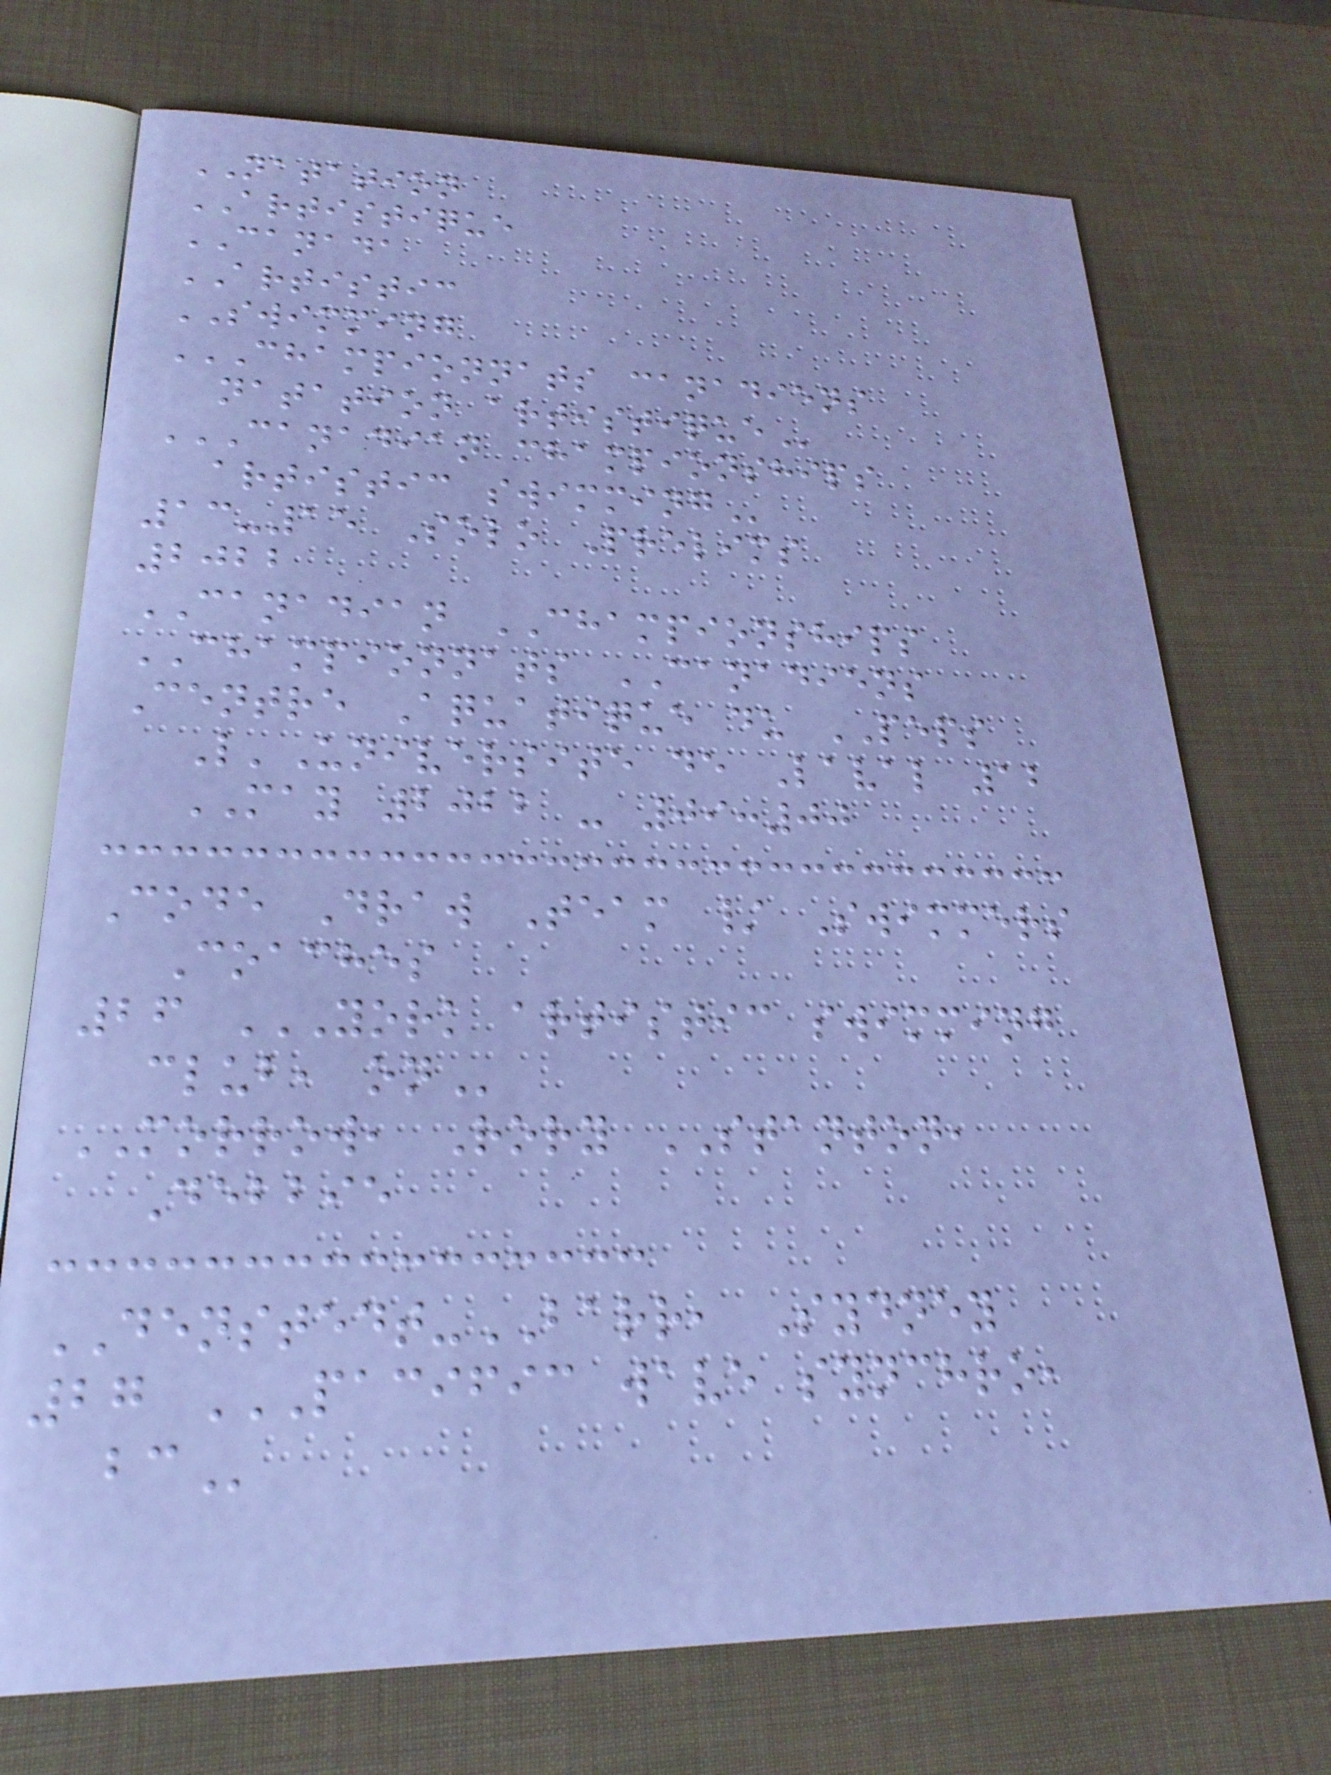NATATION
ARTISTIQUE
CANADA
ARTISTIC
SWIMMING
CHAMPIONNATS CANADIENS
NATATION ARTISTIQUE
CANADIAN CHAMPIONSHIPS
ARTISTIC SWIMMING
13-15 Solo Prelims
2022
CANADIAN CHAMPIONSHIPS
CHAMPIONNATS CANADIENS
Centre Aquatique du PEPS
L'Universite de Laval 12
MAY 2022 - 09:00
Code Draw Team / Swimmers
Coaches
26 YORK ARTISTIC SWIMMING
CLUB, ON
MORROW, Rory STANTON,
Debbie
DENSTEDT-BARR, Sydney
27 PACIFIC WAVE SYNCHRO,
BC
